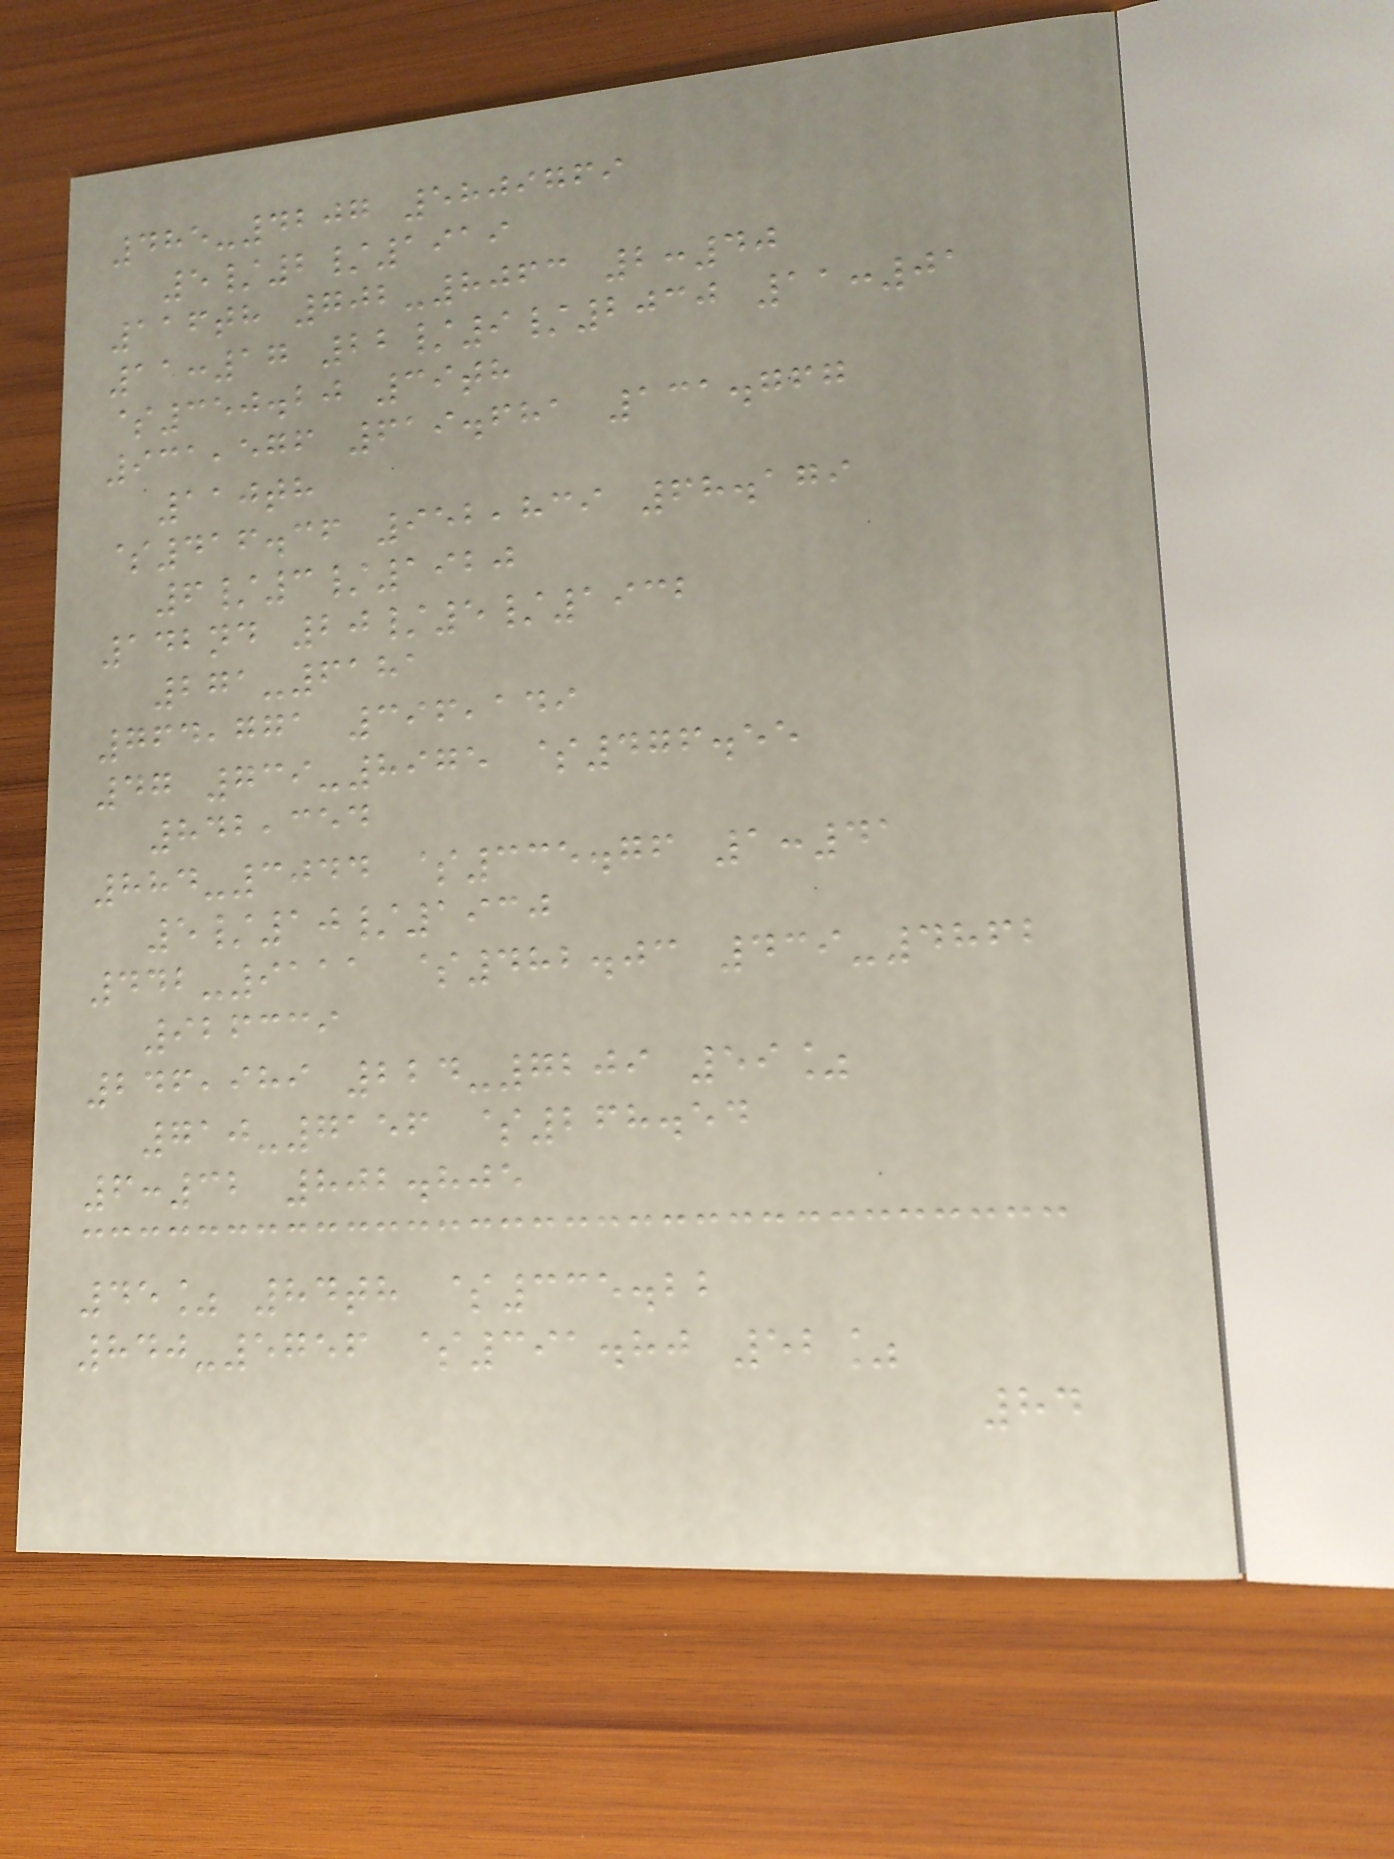485-4207 5809769
5/2/1919
116th 702-8063 2:40
11:17 22/9/2030 11:01
$350.20 39th
931,576 619.681 131.767
110th
$416.36 952,839 68.179
6/3/1920
142nd 20/5/1932
271-6181
764,771 396,149
47 739-8975 $476.55
842,354
884-3044 $335.76 1:41
5/10/1930
442-9111 $482.03 439-4862
926339
246,989 224-7209 59%
710-7156 $268.54
6:32 802.805
45% 84th $335.22
840-5756 $391.80 52%
84
